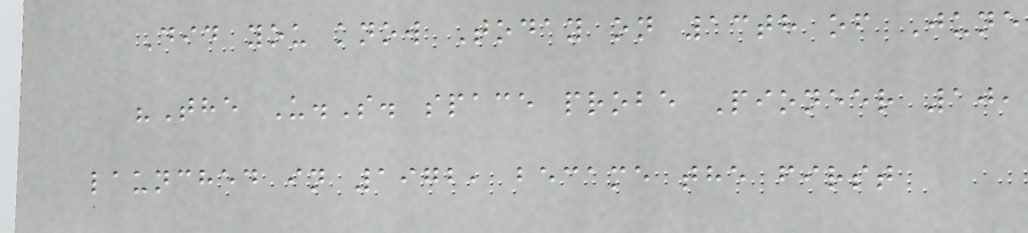Did you know Today on 13th of June
"The U.S. space probe Pioneer 10,
launched in 1972, became the first
